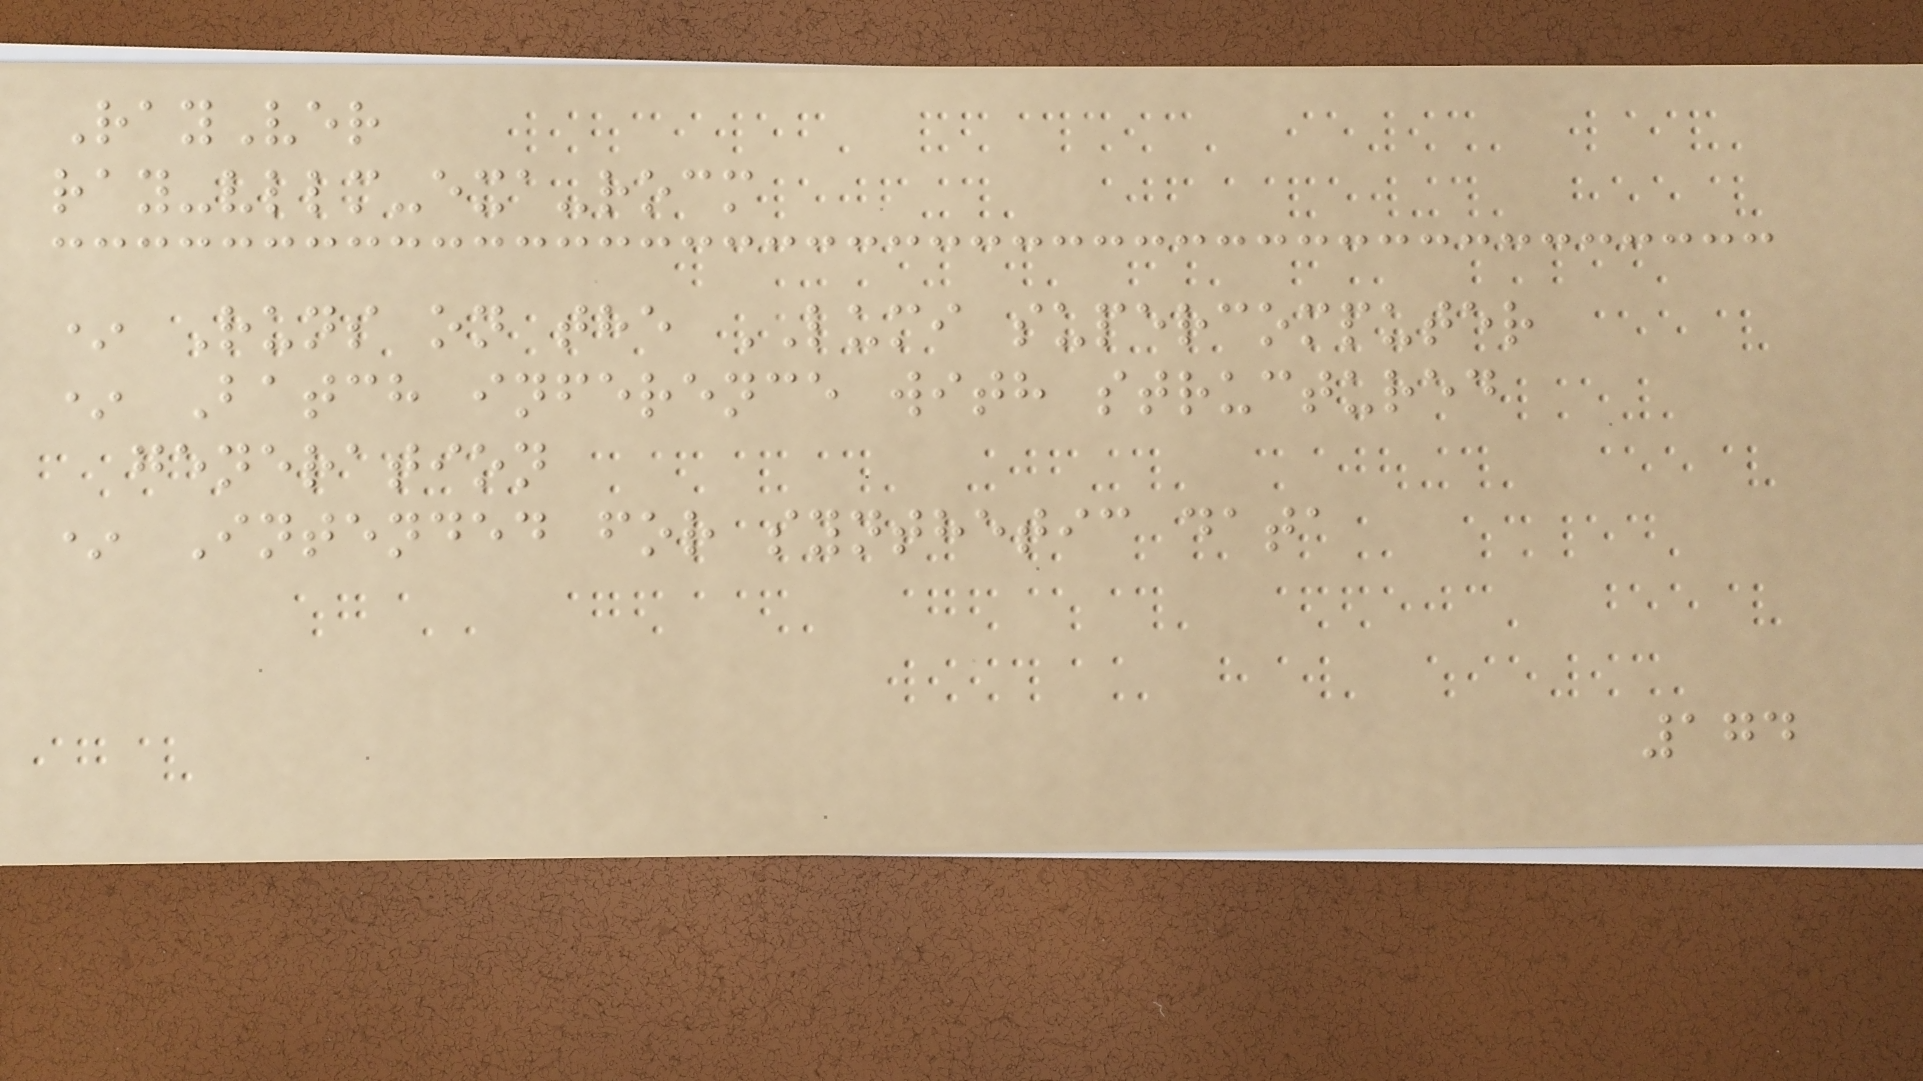RayVer
ray-vllm-exa-rocm
* Runs on the LUMI supercomputer
* Batch inference with structured
generation
* Intended for synthetic data
174
